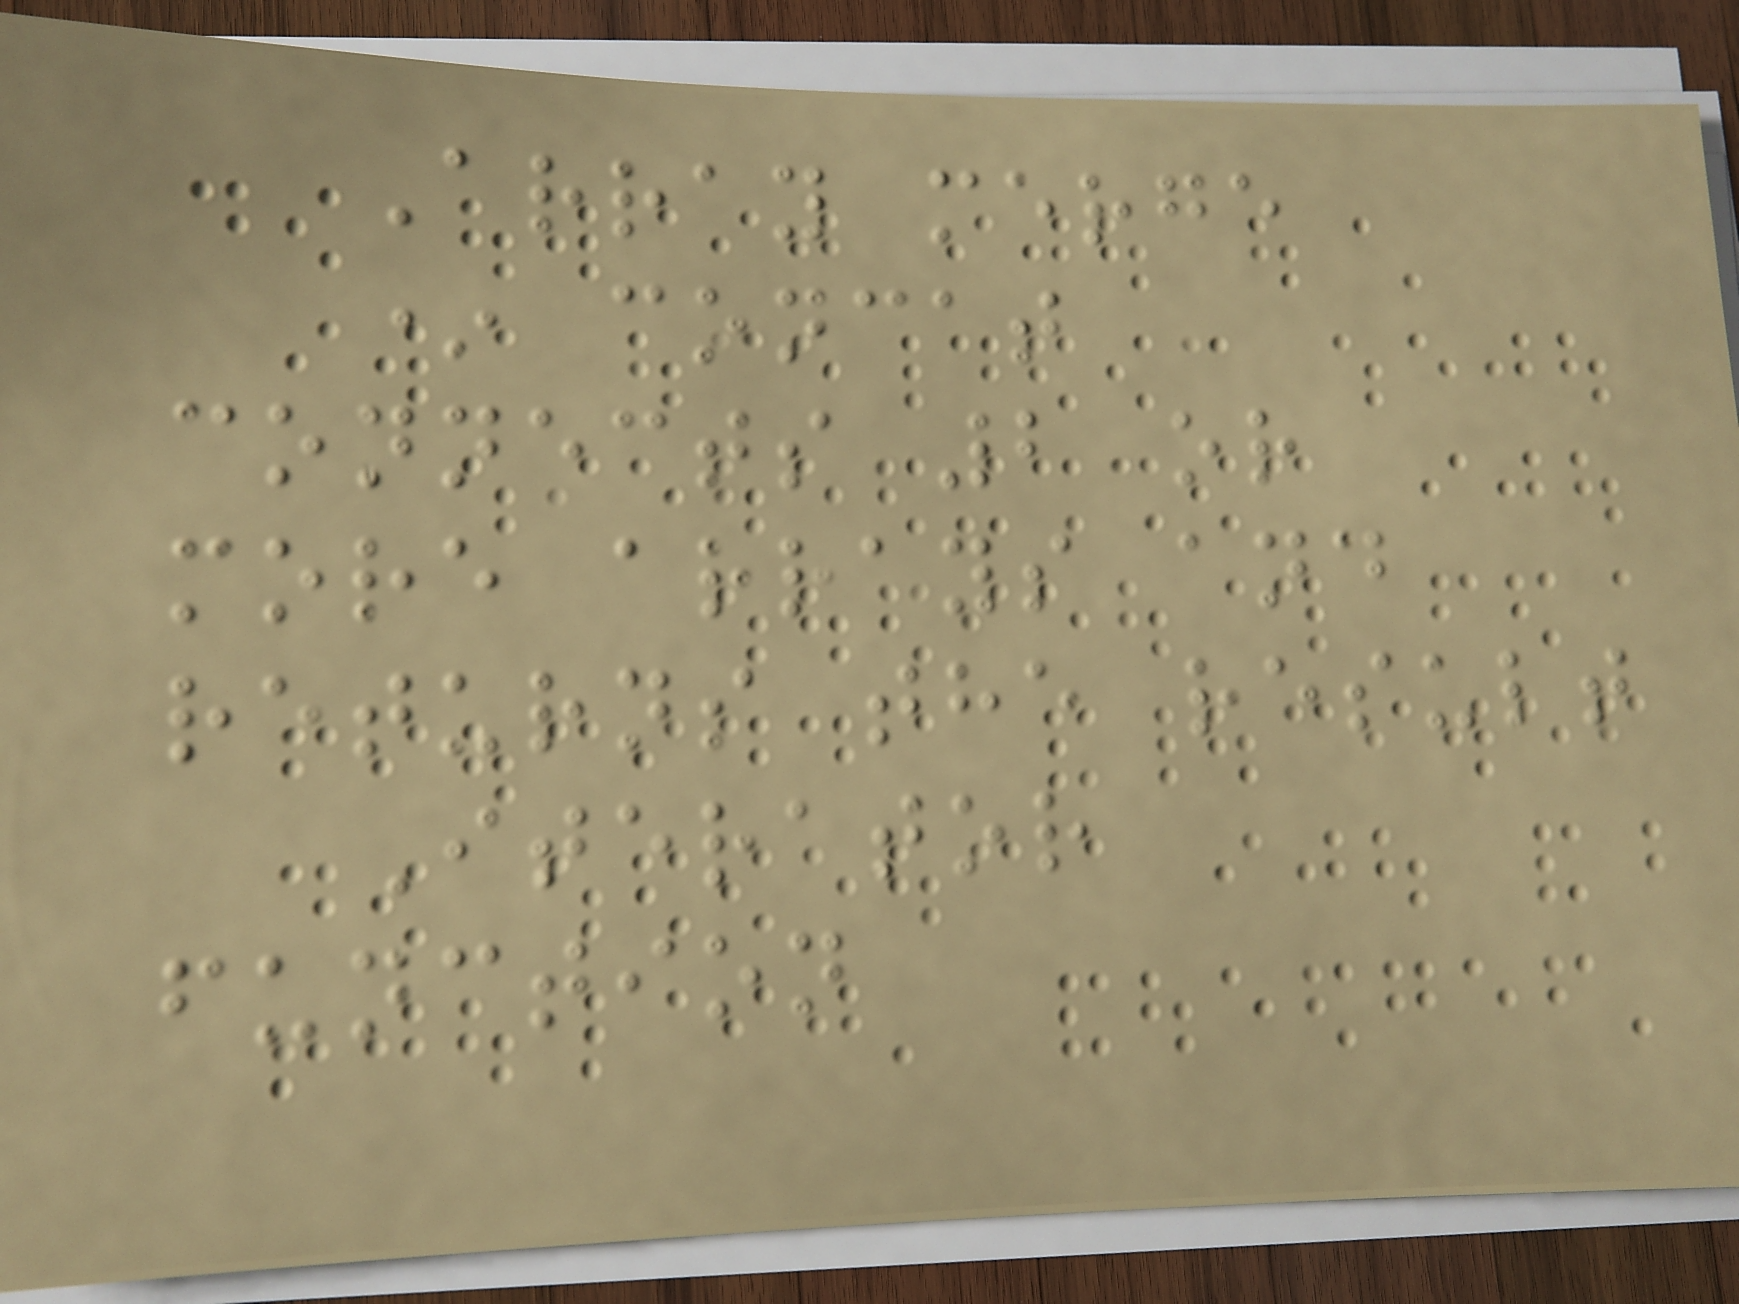Array merge
* concat
connects 2 or
more arrays and
returns the result
Iterator
function
